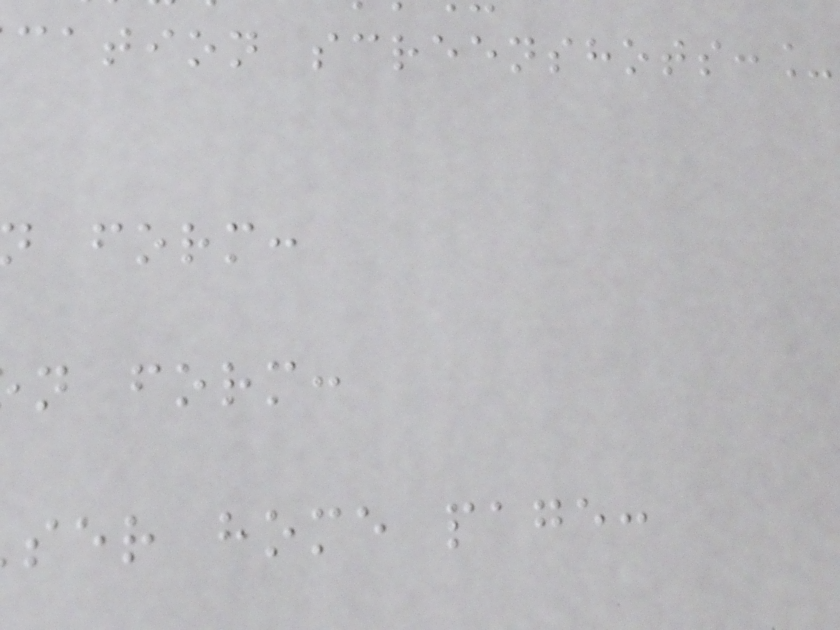cation screenshots:_
form:
n form:
ser home page:
